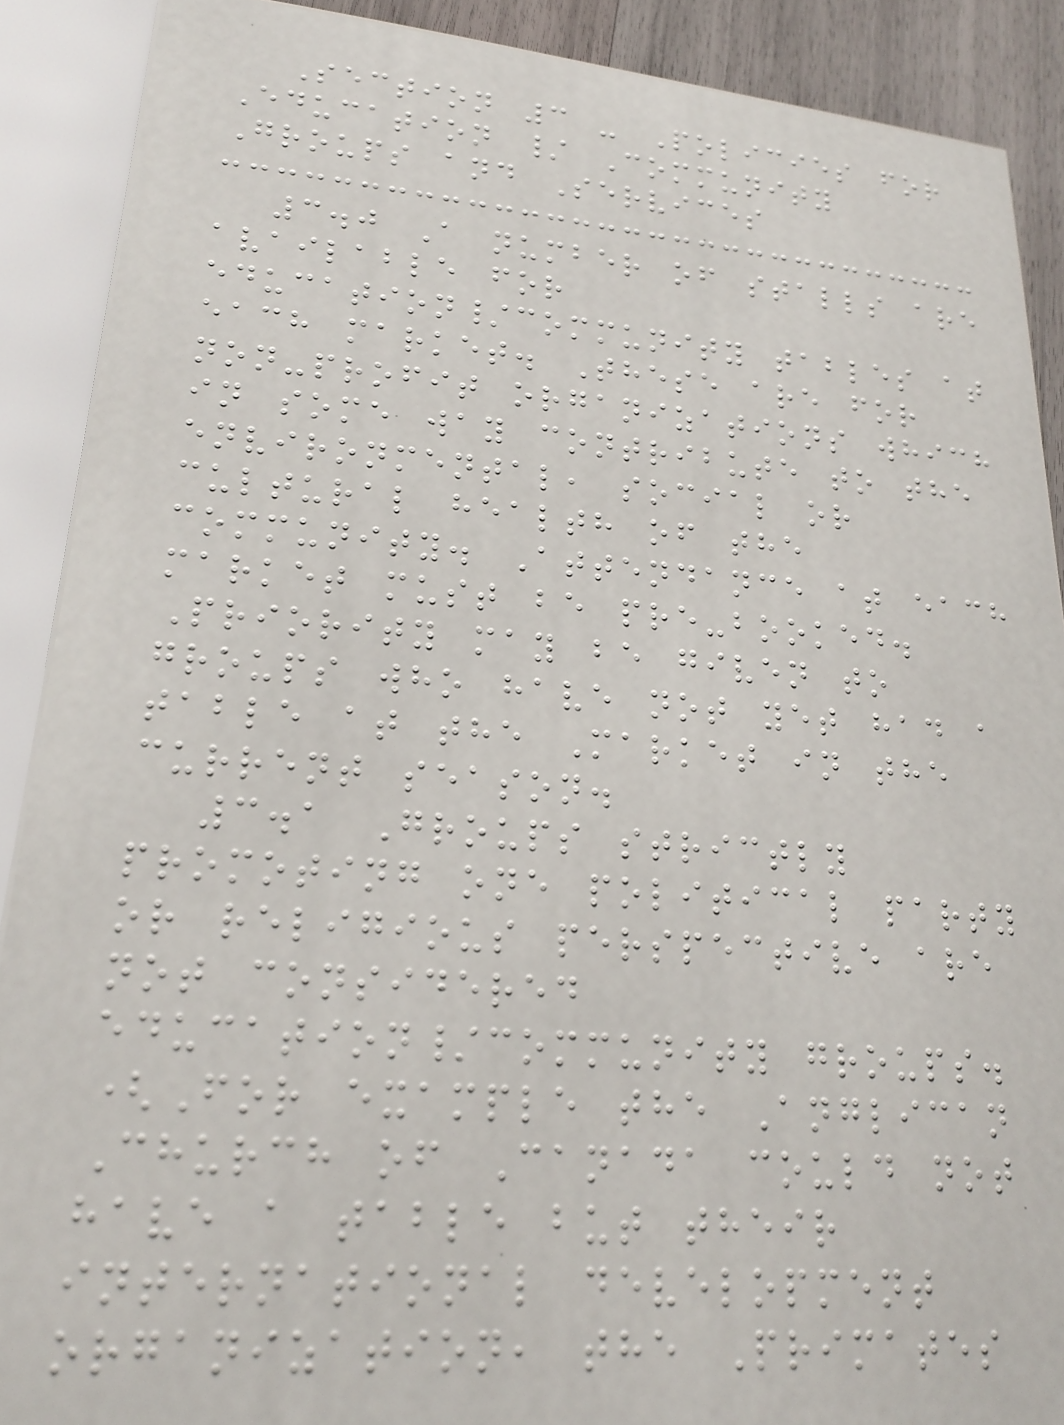Section 3 - Policies for
Education / Community
Groups and Services
3.0 A number of stalls are
available for
education/community tables at
each market. These are for
non-profit organizations which
in some way contribute to the
environmental, social or
cultural health of the
community. Attendance at each
market must be pre-booked.
Priority may be given to
groups who have not yet had a
table at the Market in the
current season.
3.1 Groups strictly
promoting one political party
or religious perspective are
not considered
education/community groups.
(For example the Anglican
Church of Canada could not
have a table but their
international development
organization, the Primates
